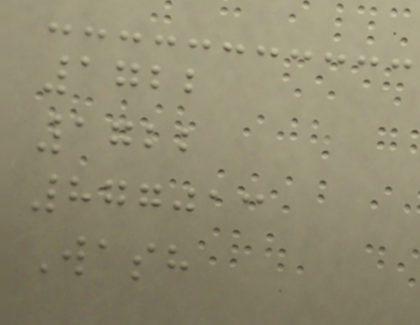1722
1722
877013
Wash
